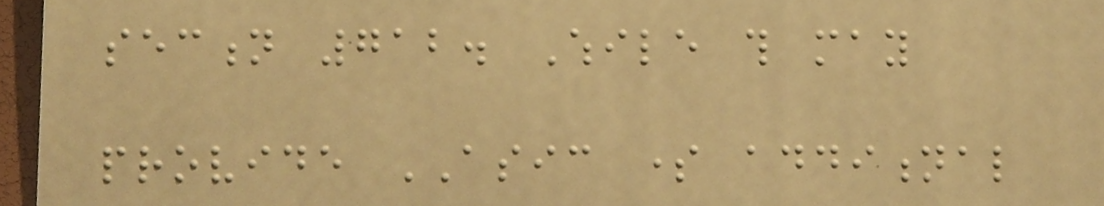section 712. While this may
provide ASIC some additional
